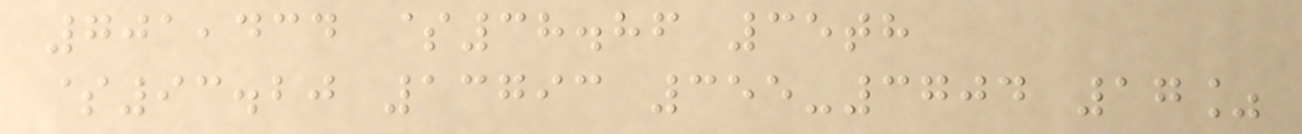701,434 $38.86 35th
$93.20 13793 355-3704 17%
